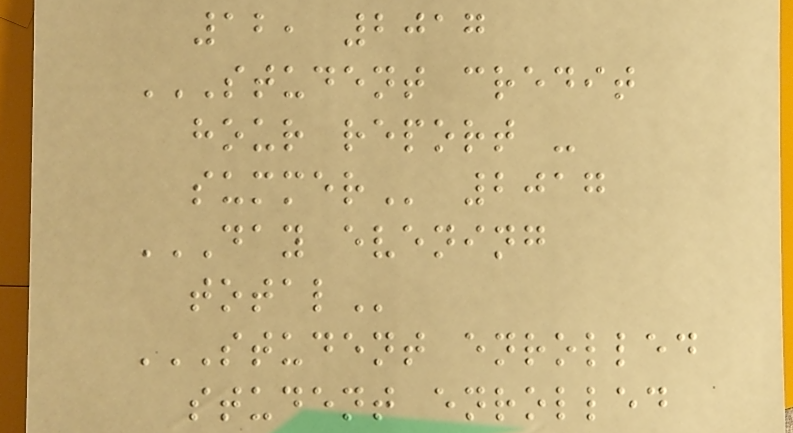12, 2017
STUDENT CREDIT
HOUR REPORT -
SUMMER 2017
DAY EVENING
TOTAL
STUDENT ENROLLED
STUDENT ENROLLED
